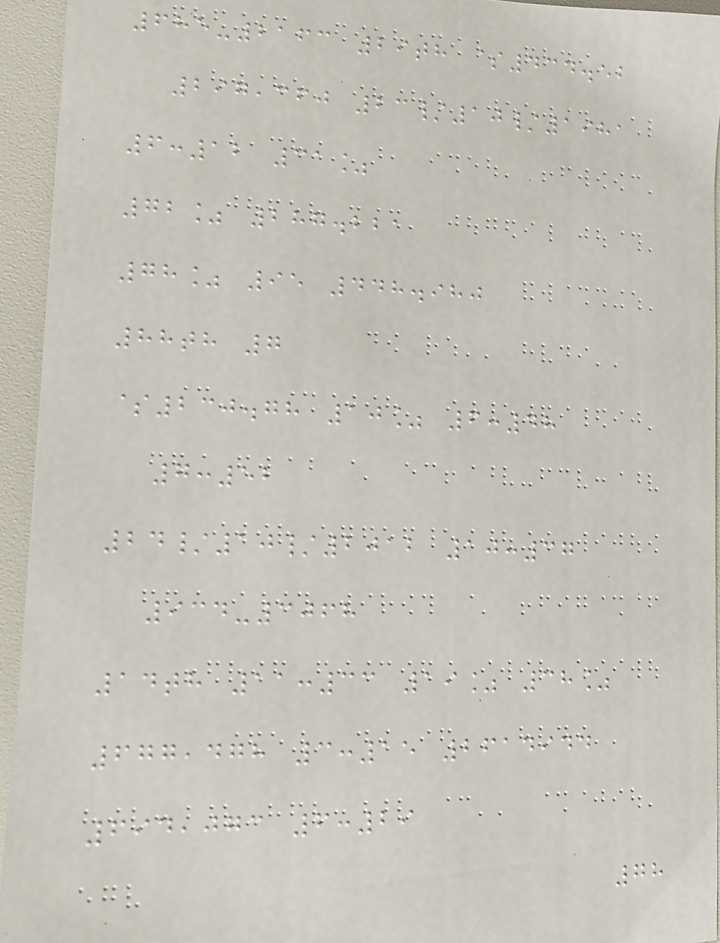685-2163 29th $434.52
297,360 23/10/1981
6:12 31%
72% 287.221
78% 95 448.980
88th 7
$230.78 10% 6:48
7:52
24/10/2012 10:37
934-3068
14th 11:33 19% 38%
677,478 3:15 2614944
694,073 6:29
78
